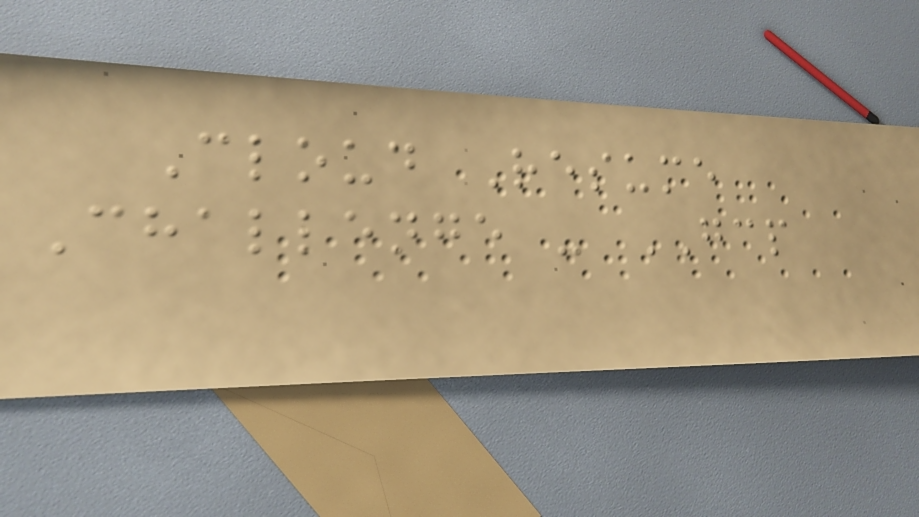Cloud Resume
Challenge - GCP
